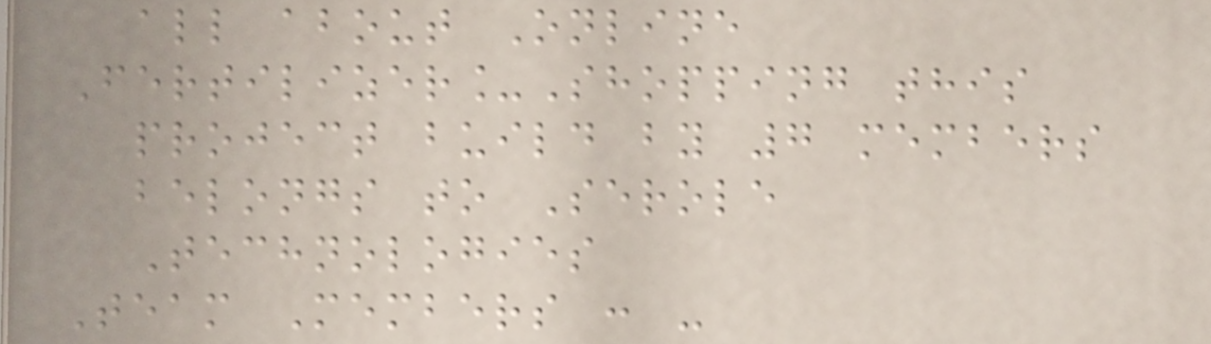all about Online
Fertilizer_Shopping this
project build by 7 members
belongs to Serole
Technologies
Team Members : -
